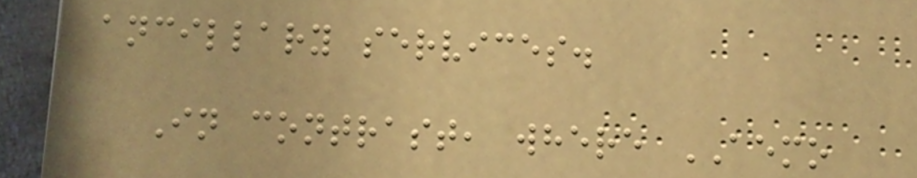ancillary services.
In contrast, where AEMO
